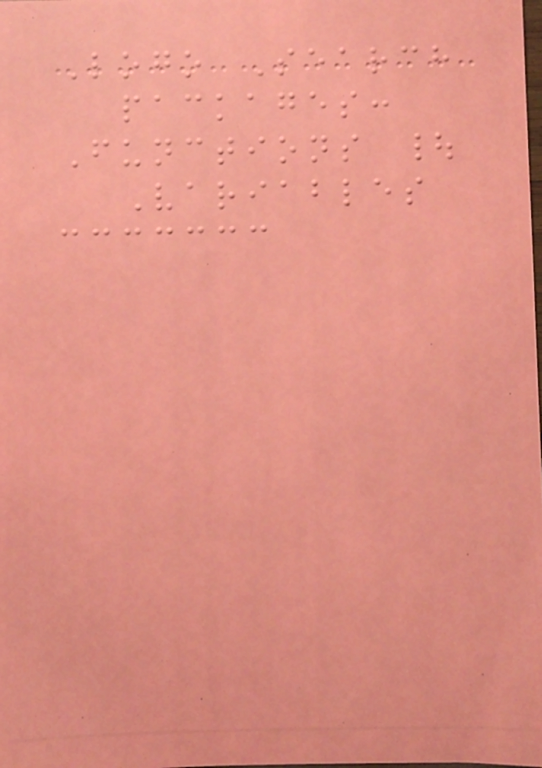Logo Search
packages:
Functions |
Variables
